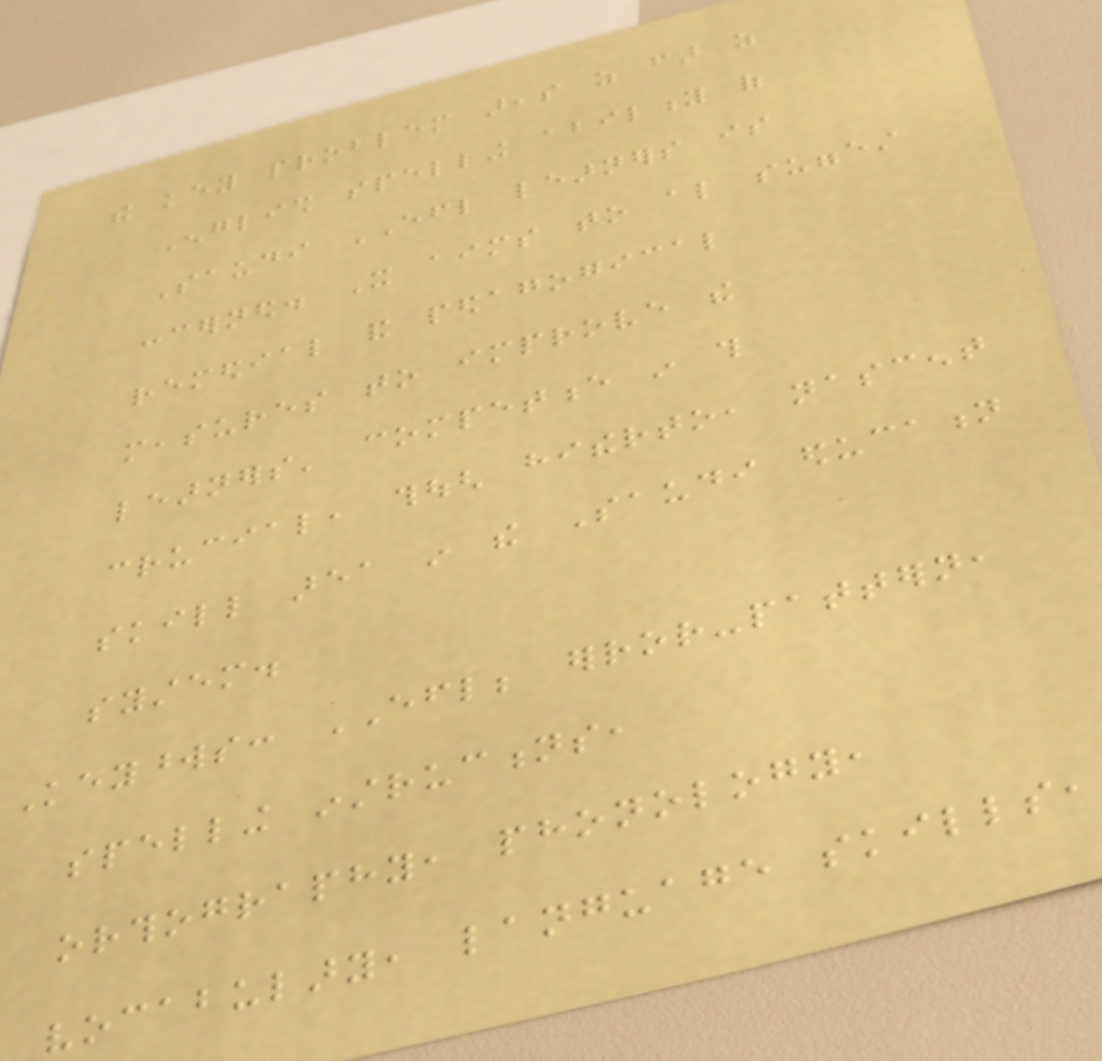the key problem areas as far as
English spelling ability of
Saudi EFL learners is
concerned. It aims to also suggest
remedial and pedagogical
measures to improve the
learners' competence in this
crucial, though hitherto, nascent
skill area in the Saudi education
system.
Keywords: EFL; error-pattern,
spelling instructions,
orthography, phonology,
vocabulary, language skills,
